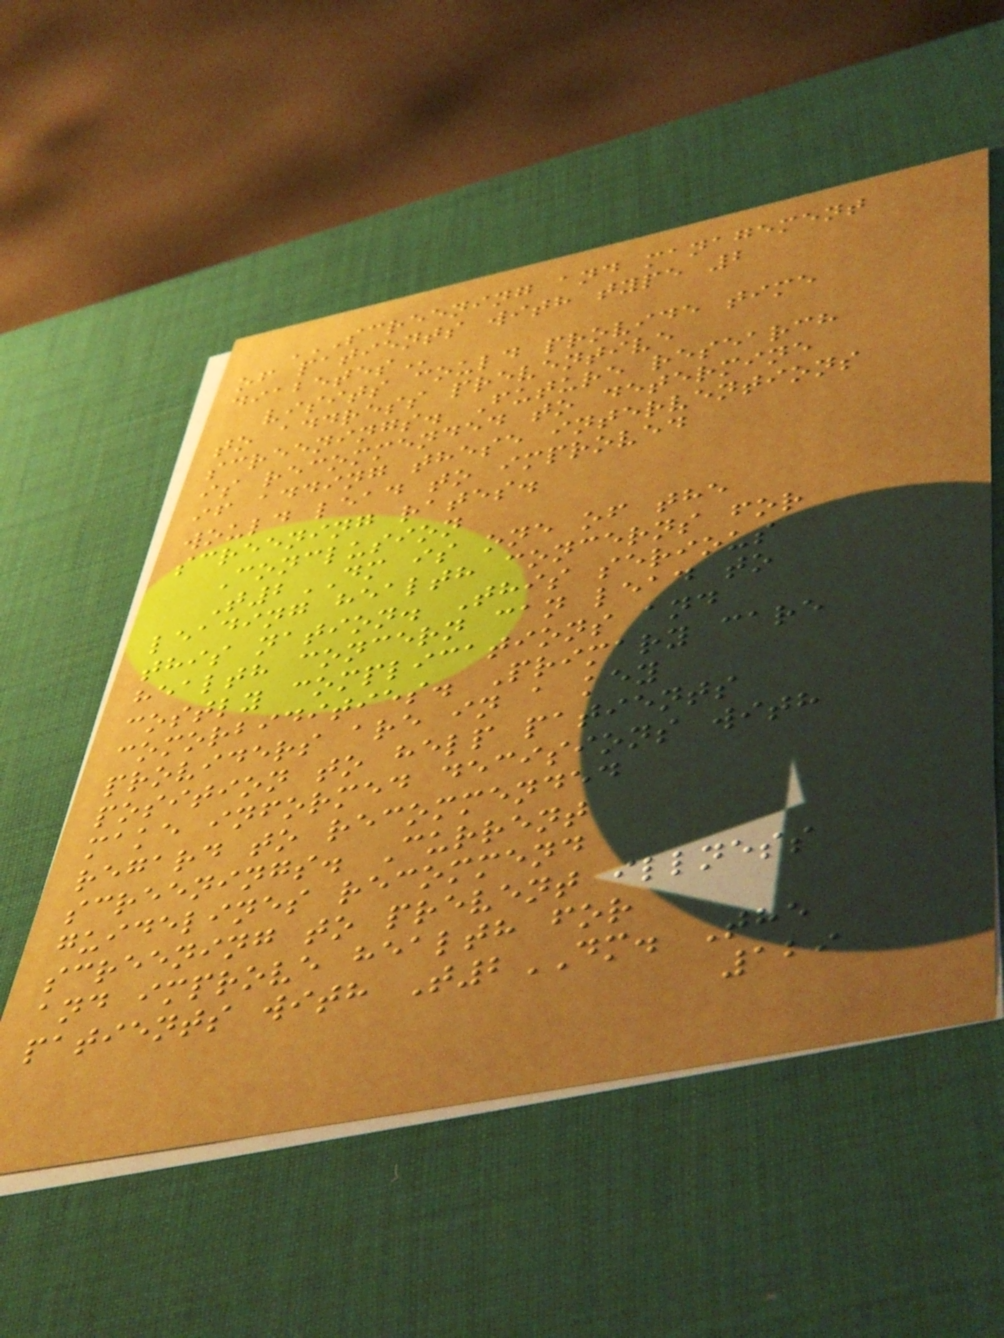SCREENING AND MANAGEMENT
OF PATIENTS WITH TYPE 2
DIABETES
visits could provide time
to address preventive
screenings. Future research
is recommended to determine
if adding these interventions
would lead to improved
screening rates.
Conclusion
T2DM is one of the
leading health concerns for
this nation. This serious
health concern can lead to
costly complications and
comorbidities. Primary care
providers are in a key
position to help patients
make informed decisions with
regard to recommended
screenings. Current
guidelines recommend
screening to prevent illness
and improve health for
patients with T2DM. The
129
